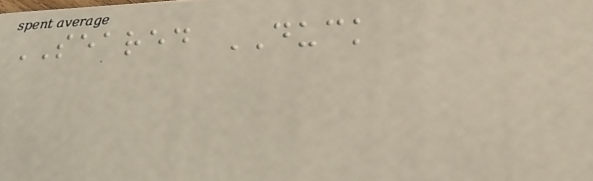SEARED DUCK
